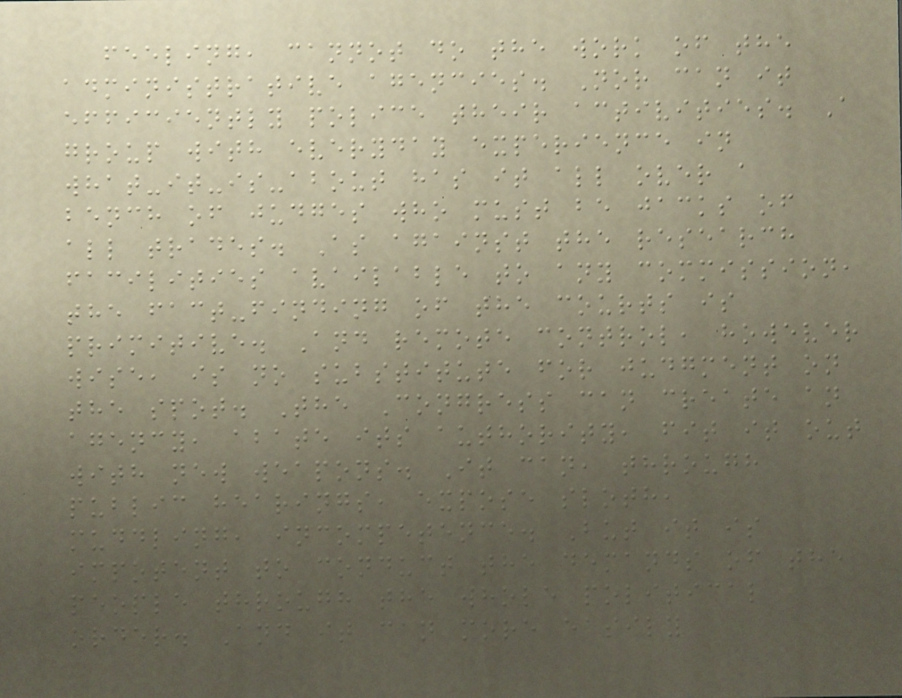feeling, cannot do the work of the
administrative agencies. Nor can it
efficiently police their activities. A
group with everyday experience in
what-it-is-about has it all over a
bench of judges who must be jacks of
all trades. As against the research
facilities available to any commission,
the fact-finding of the courts is
primitive. And remote control, however
wise, is no substitute for judgment on
the spot. The Congress can create an
agency, abate its authority, fit it out
with new weapons. It can, through
public hearings, expose sloth,
muddling, incompetence. But it is
impotent to conduct the demands of the
people through the whole political
order. And it can more easily
